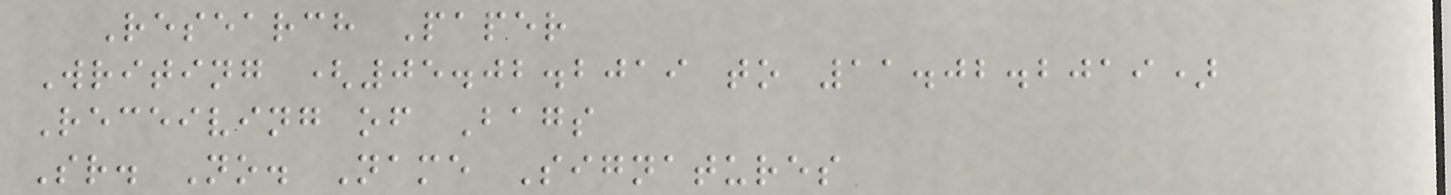Research Paper
Writing (05.02.2019 to 11.02.2019)
Receiving of Bags
Sr. No. Name Signatures
